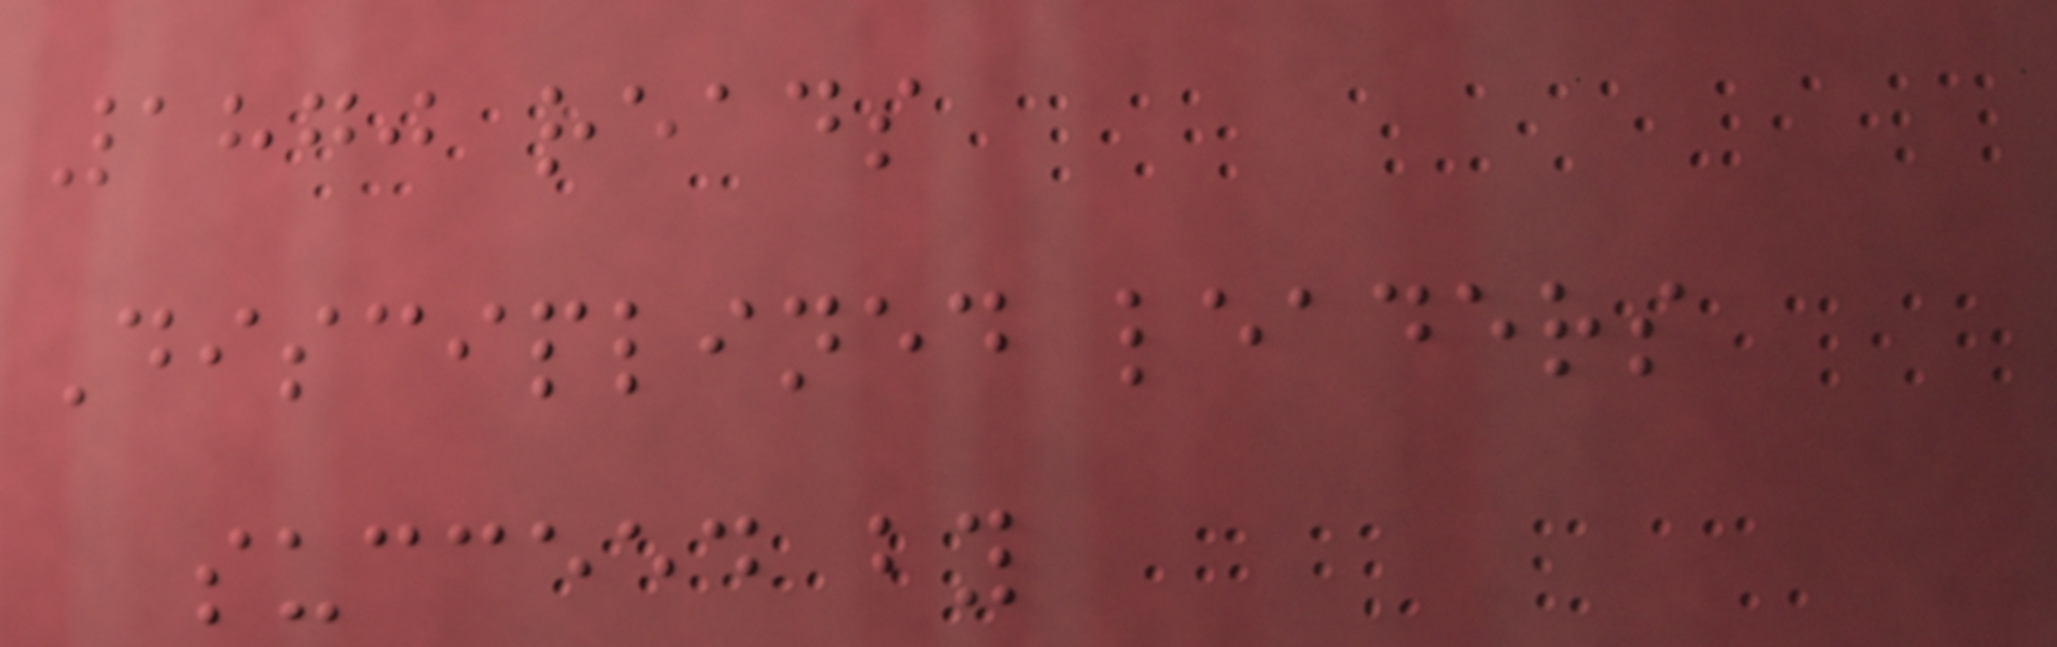1870 reads
Disciplined leaders
succeed by
